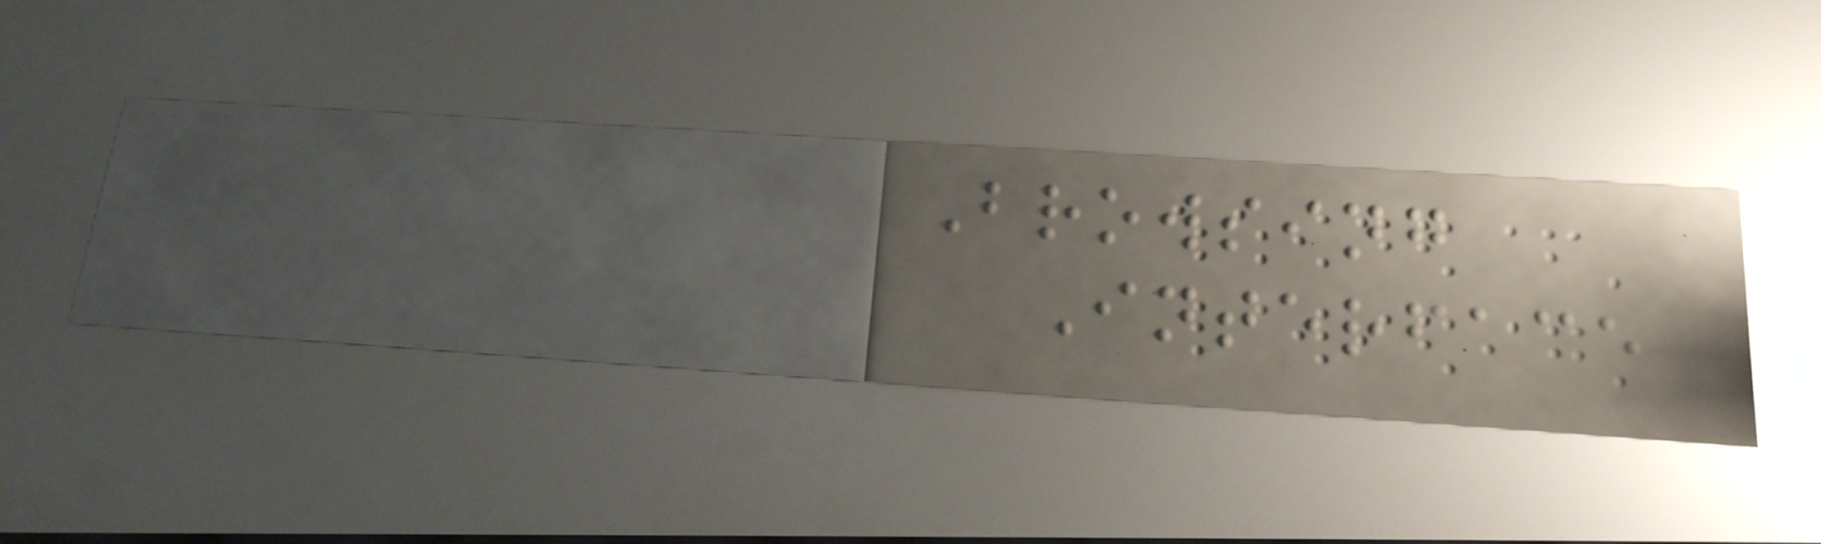Browsing
Interface
